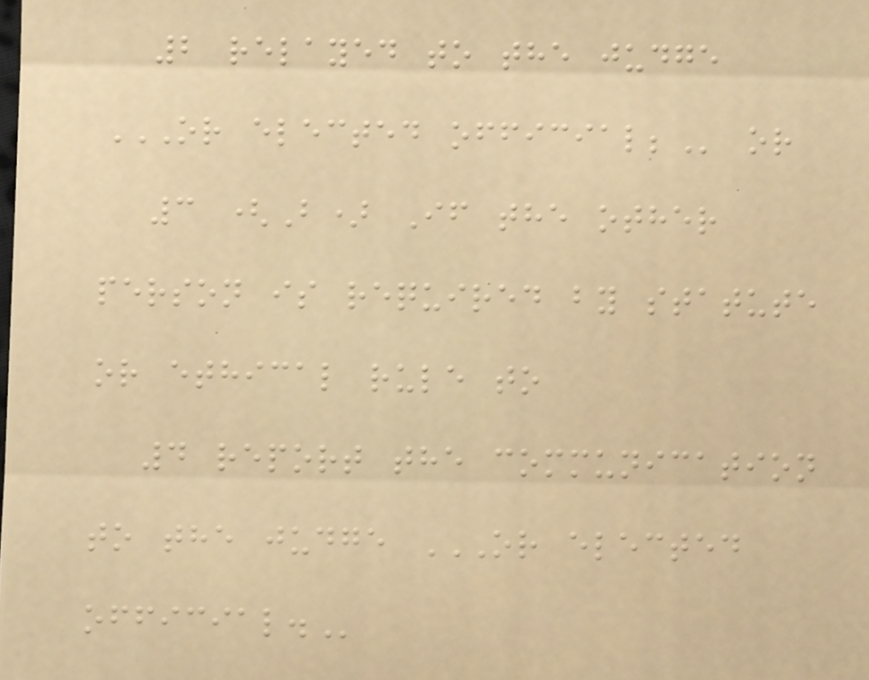2 relayed to the judge
OR ELECTED OFFICIAL; or
3 (B) If the other
person is required by statute
or ethical rule to
4 report the communication
to the judge OR ELECTED
OFFICIAL.
